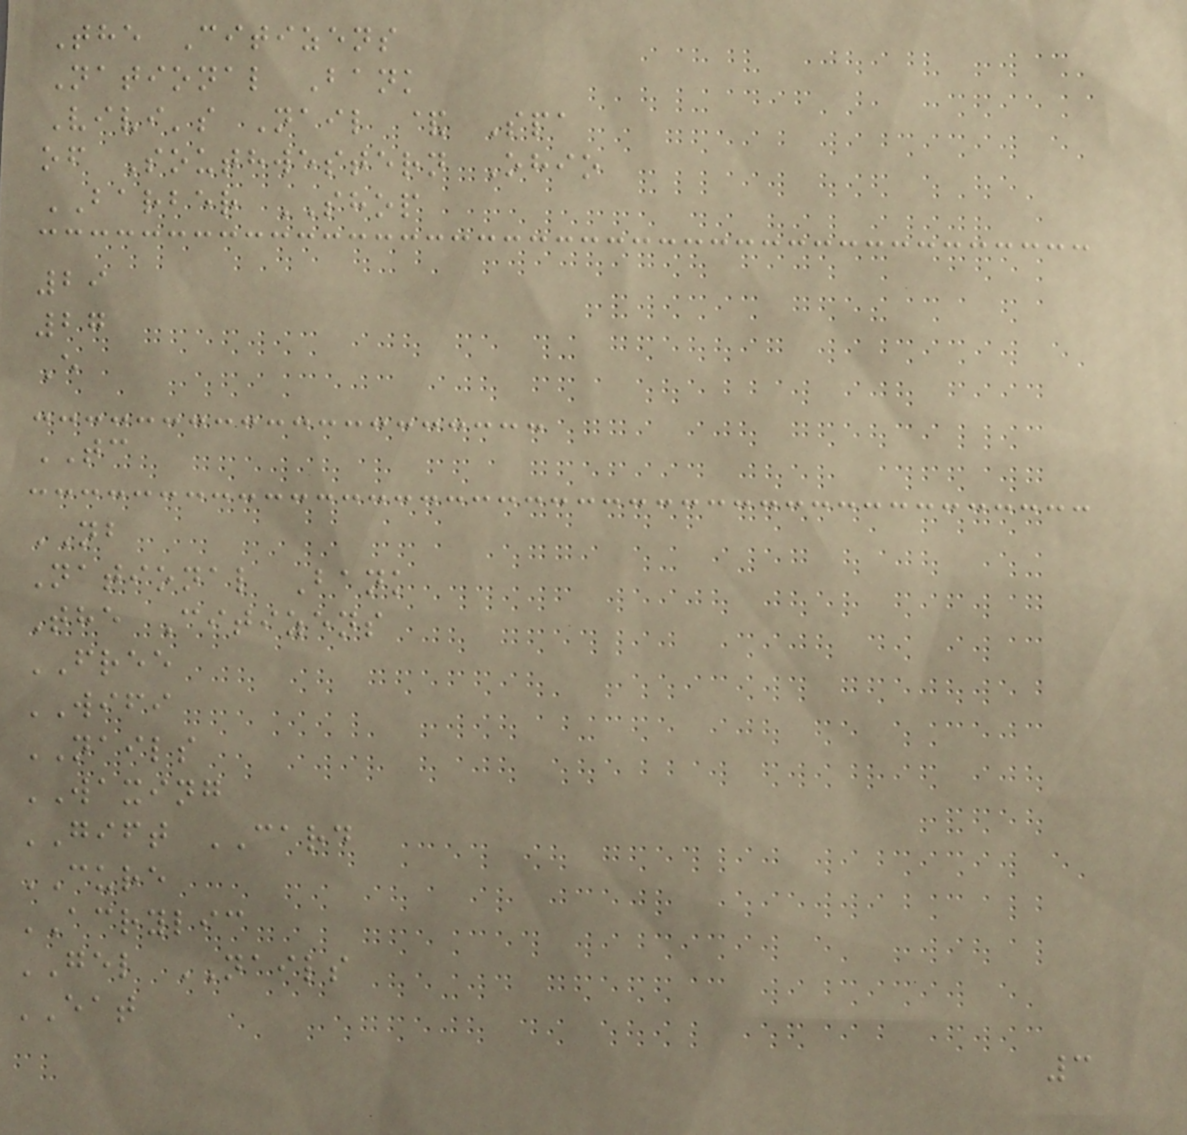The Citizens
National Bank
Vivi's Nail & Spa
of Southwestern Ohio
BARBER SHOP
29
27
E
TC
NB
National Bank
The Citizens
FREE
WIFI
NAILS
WAXING
GIFT CARD
CURE
ACRYLIC
GEL NAILS
EAT
3
